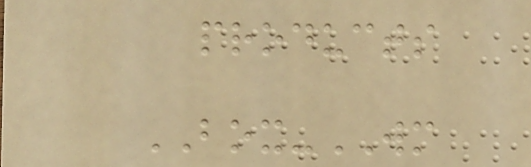products
BOX-WM
